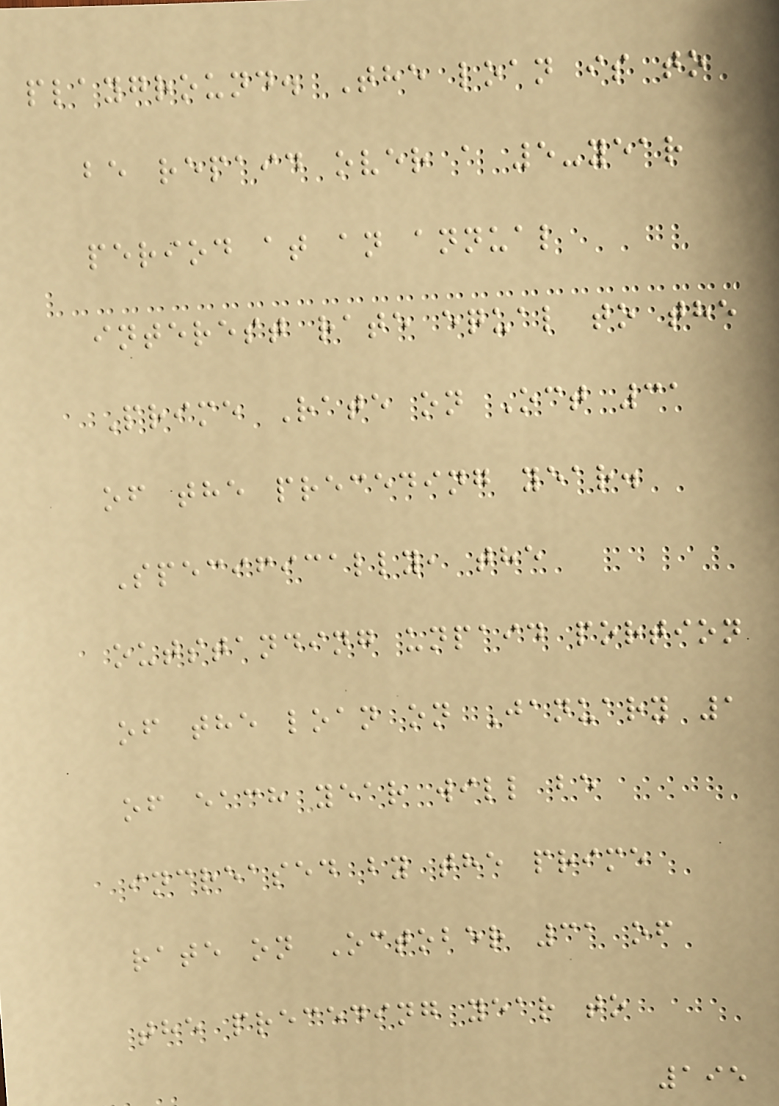playground. The loan is to
be repaid over a 5-year
period at an annual
interest rate equal to the
Prime Rate on Oct 31
of the preceding year.
Specifically, the
outstanding unpaid portion
of the loan on January 1
of each year will be
increased by the prime
rate on October 31 of
the preceding year to
195
